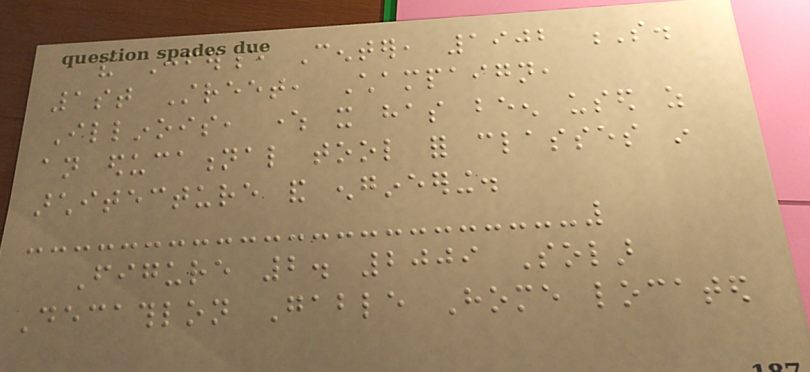and Conference Center, 1902 S.
1st Street, Champaign,
Illinois, where it has been used as
an educational tool for classes in
architecture and engineering.
Figure 2. 2009 Solar
Decathlon Gable Home located
